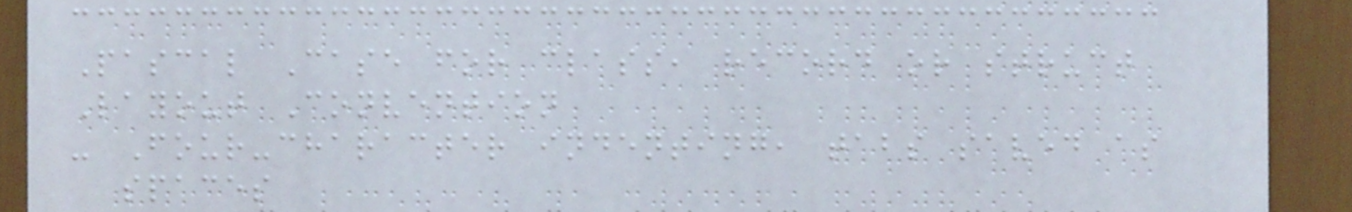Pascal Case for class, record or struct
Layout Convention
- Four-character indenting, tabs saved as
spaces
